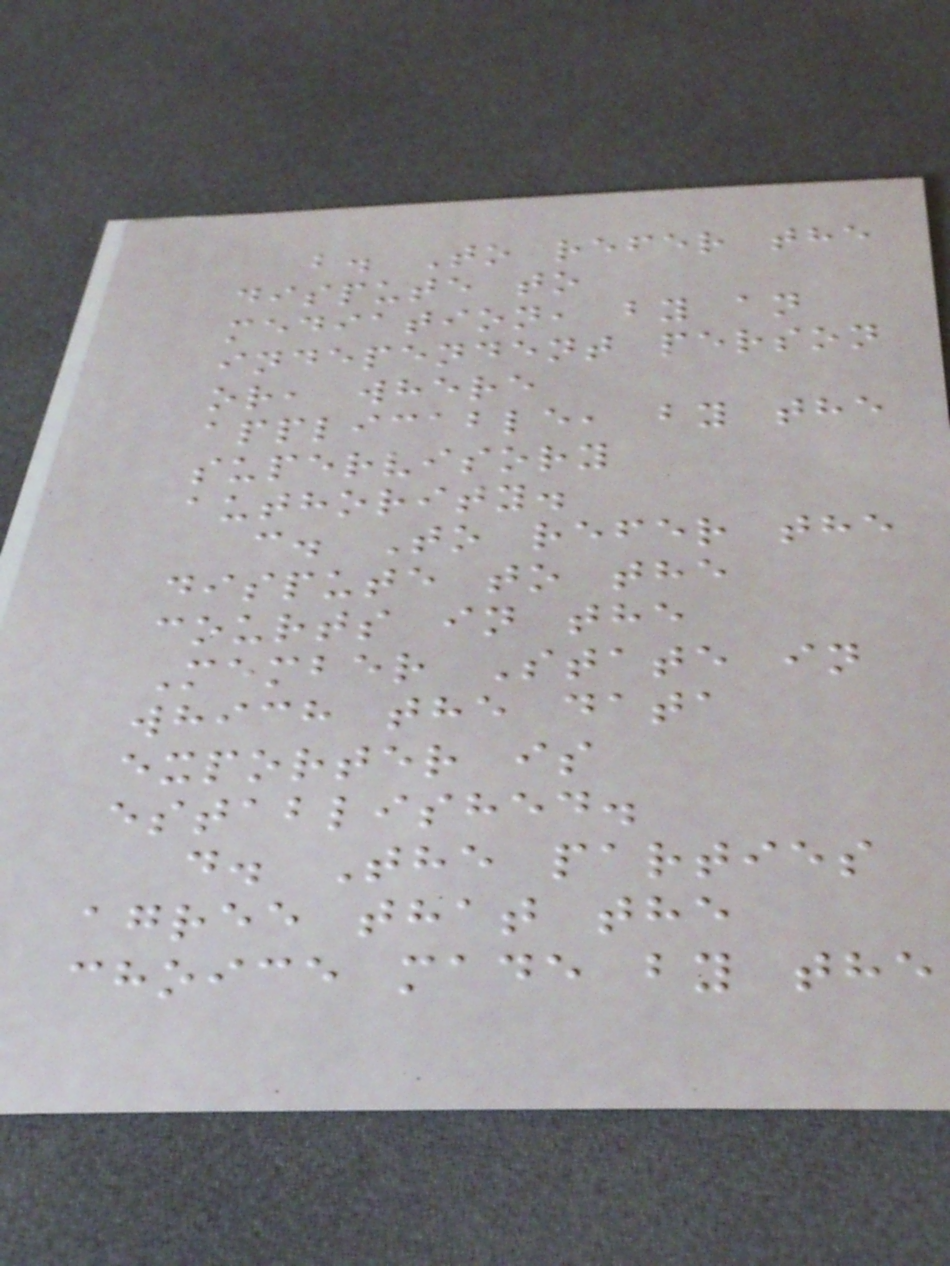b. To refer the
dispute to
mediation, by an
independent person
or, where
applicable, by the
supervisory
authority.
c. To refer the
dispute to the
courts in the
Member State in
which the data
exporter is
established.
d. The parties
agree that the
choice made by the
